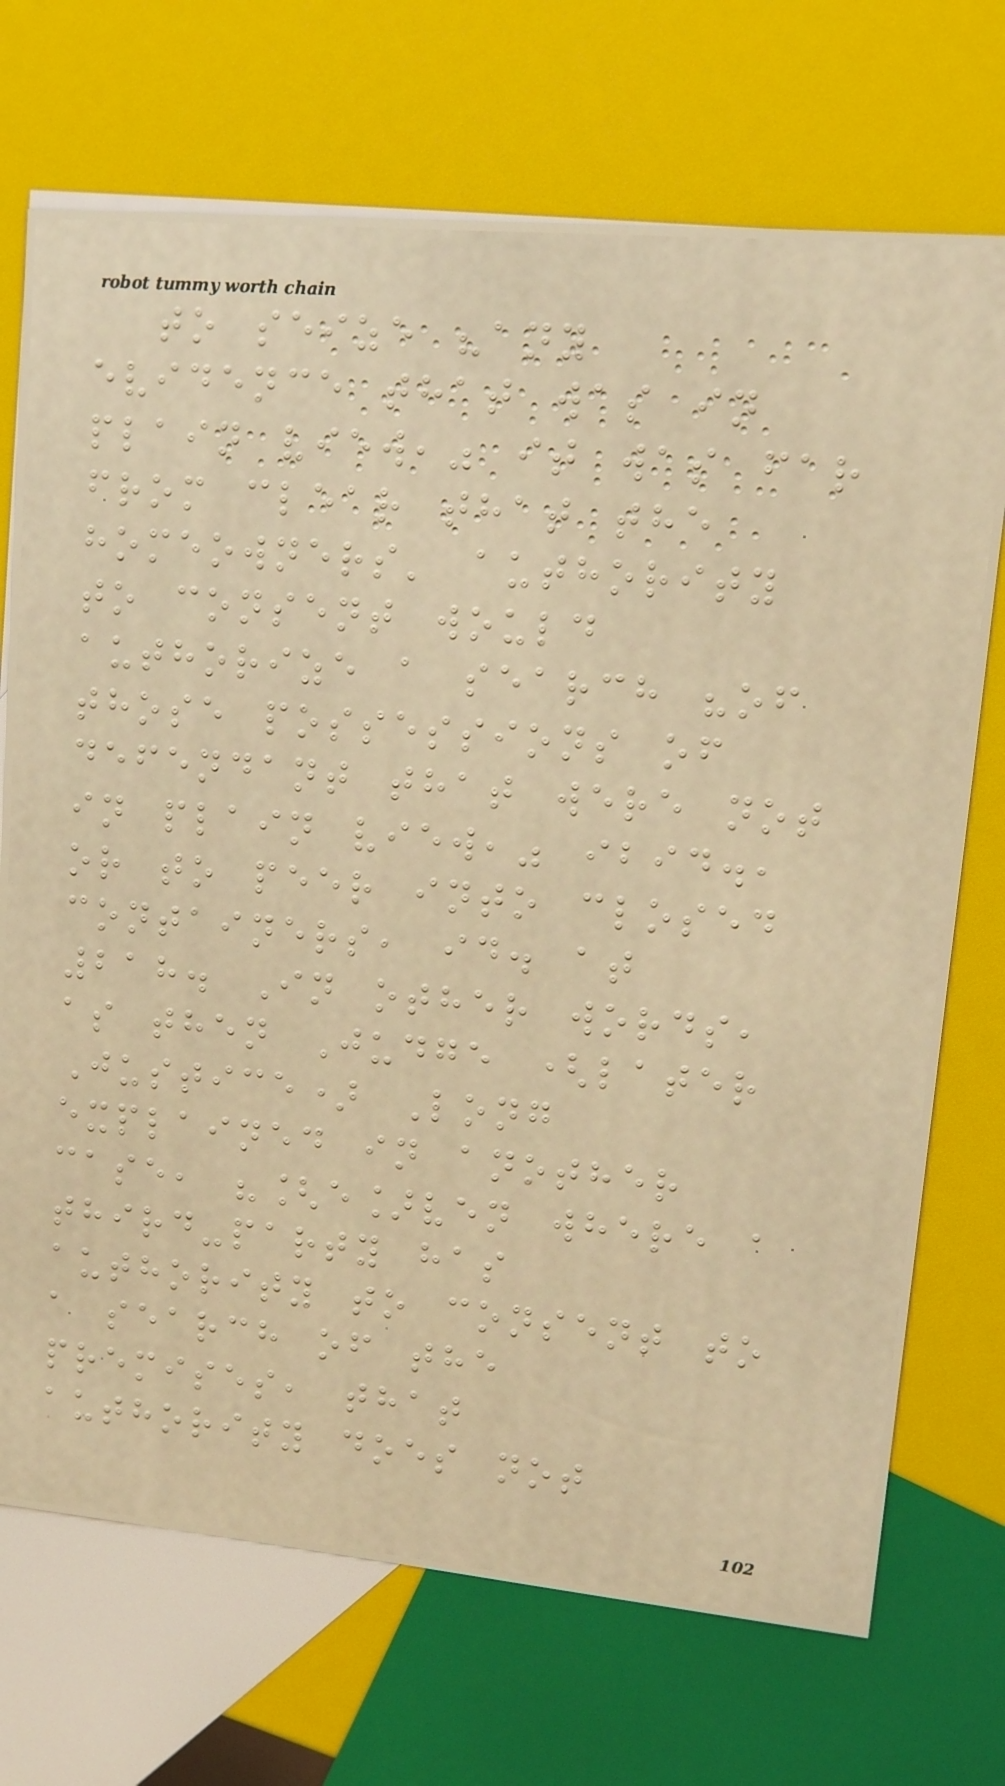to seize "any
evidence that was in
plain view," it was far
from clear that the
homeowners' authority
to consent would
authorize a search "of
those possessions of
defendant that were not
in plain view," ibid.,
or to peer into closed
containers, id. at
218. In other words,
as then Judge (later
Justice) Long
explained in another
case, "[e]ven where a
third-party has
authority to consent to
a search of the
premises, that
authority does not
